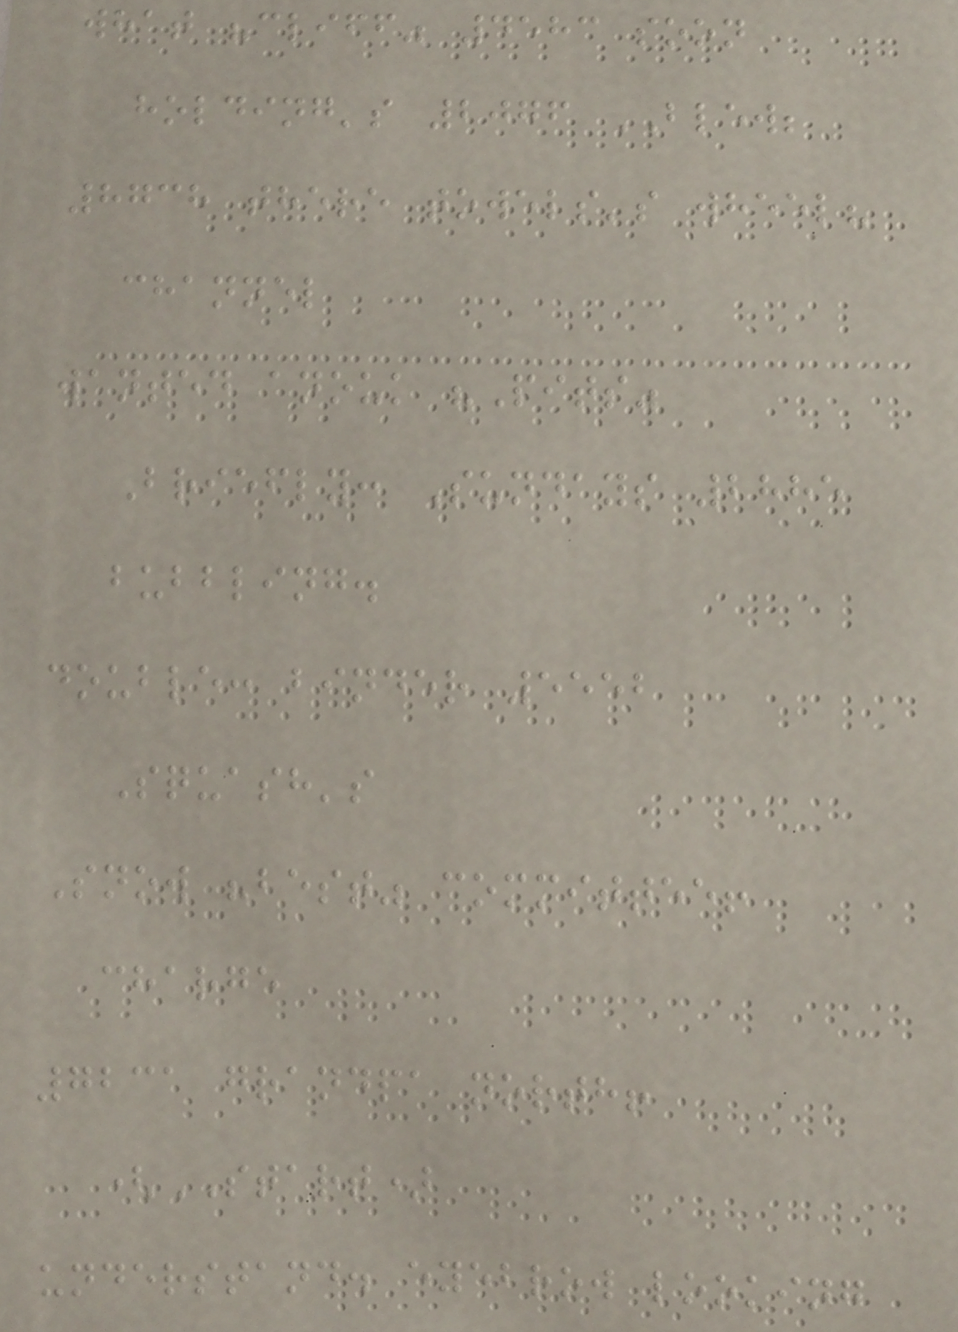what "cliff" 4583 soon
holding's 2076 BLEW;
8738 there towels's wheel?
channel
wanted anouk "Pits"
Briefly: Sundays 2885
bubbling.
double: binder 5552
Squash's
Snow "best" committee!
charge
7231 grandpa north!
(START)
understand. eyebrow looking
